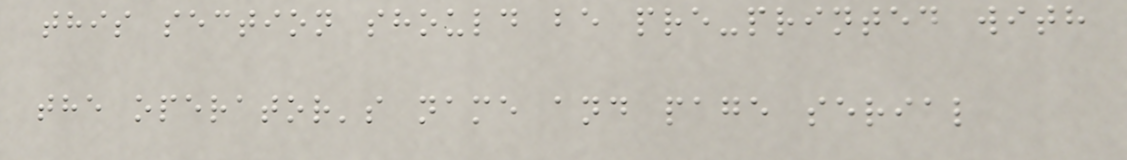this section should be pre-printed with
the operator's name and page serial
